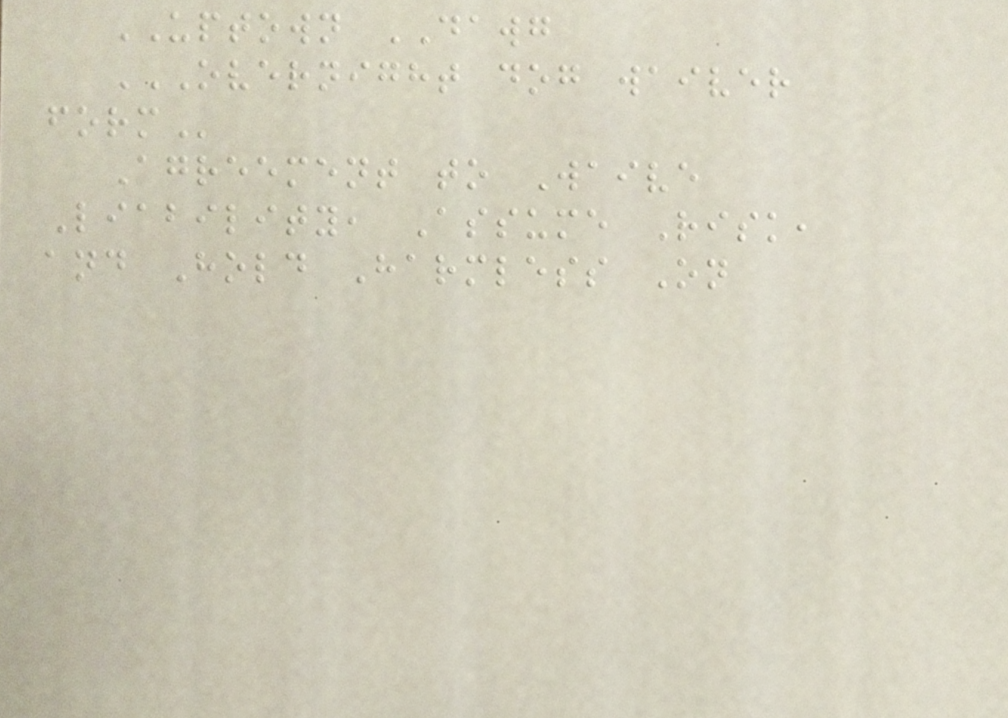UPTOWN DAWG
OVERNIGHT DOG WAIVER
FORM
Agreement to Waive
Liability, Assume Risk,
and Hold Harmless On
